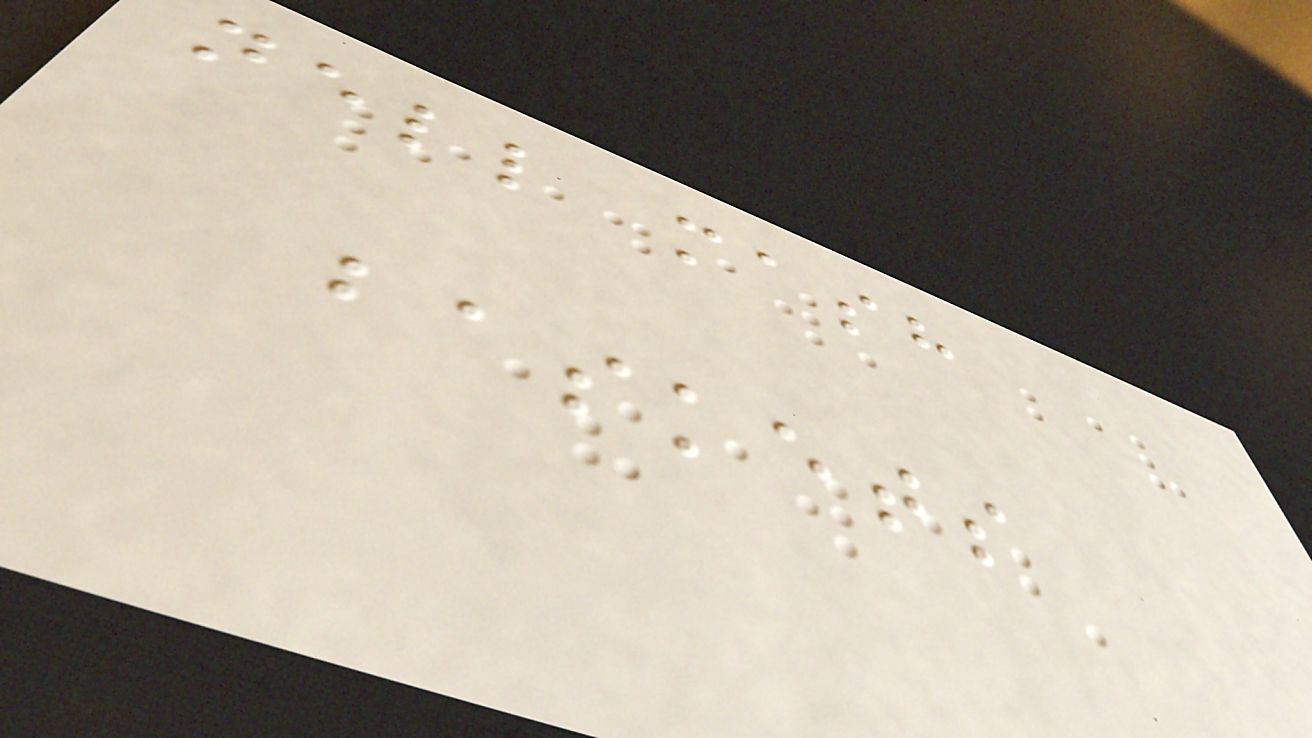nell mash
baskets
